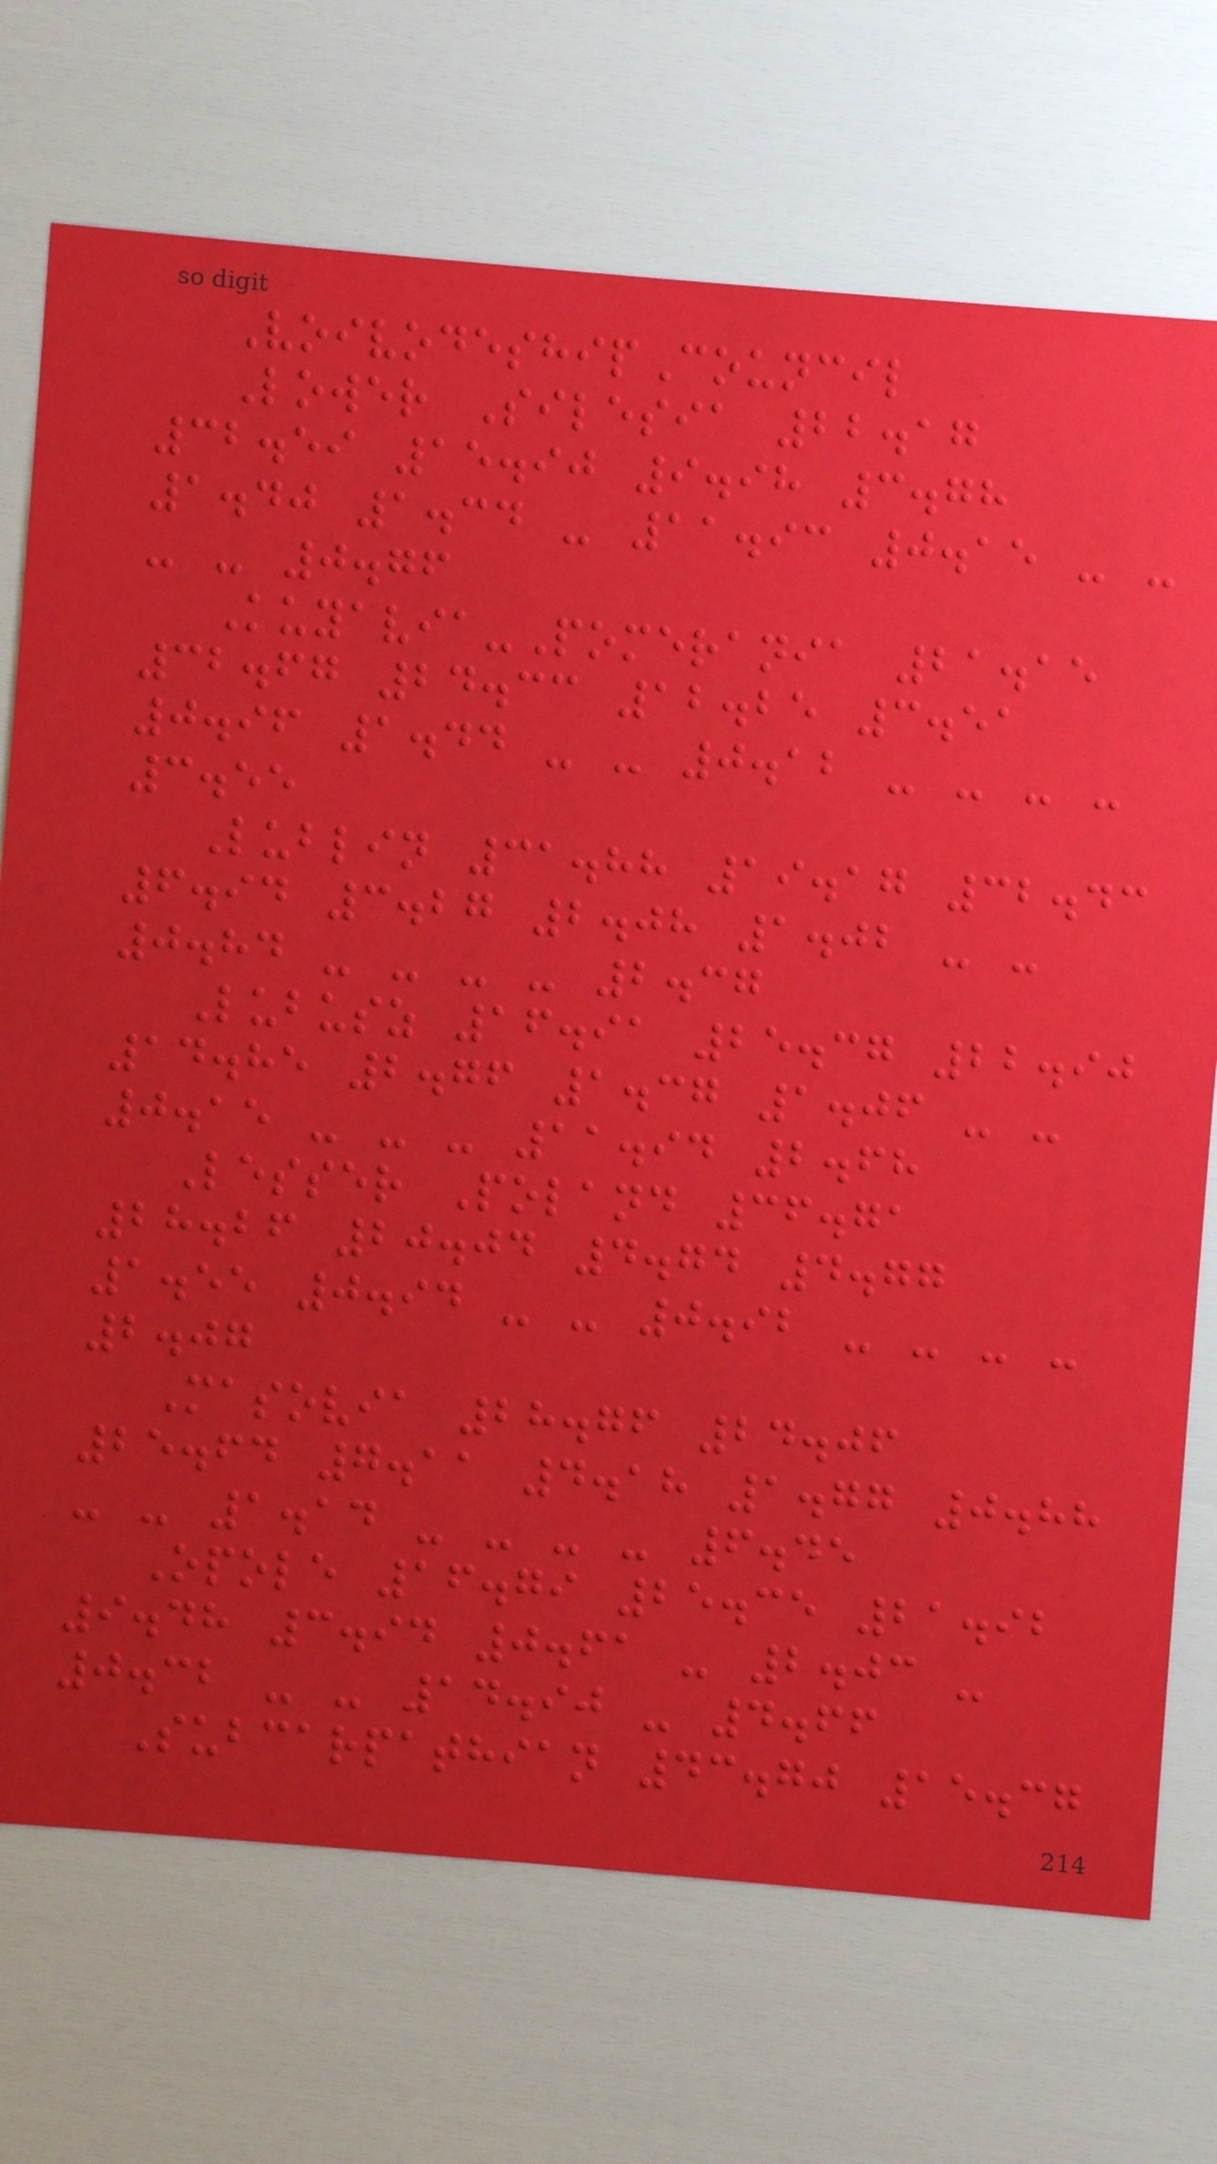VoivodeshipCouncil
Lower Silesia 22.17
32.59 15.90 9.98 3.78
1.40 1.34 - 11.93 0.15 - -
- - 0.76
Kuyavia-Pomerania 21.15
32.67 24.33 12.25 3.51
0.96 1.44 - - 0.12 - - - -
3.55
Lublin 31.88 19.17 32.43
6.94 3.27 2.08 1.02 - -
0.84 - - - - 2.37
Lubusz 16.91 25.37 22.90
14.85 2.76 1.37 1.06 - -
0.15 - - - 11.94 2.68
Lesser Poland 36.71
28.26 20.04 4.74 4.77
1.55 0.94 - - 0.92 - - - -
2.07
Masovia 28.76 24.06
25.64 7.11 4.18 1.77 0.88
- - 1.14 - - - - 6.45
Opole 16.79 25.35 21.92
9.48 3.94 0.61 - 2.03 -
0.32 - - 14.90 - 4.66
Subcarpathian 43.70 15.37
